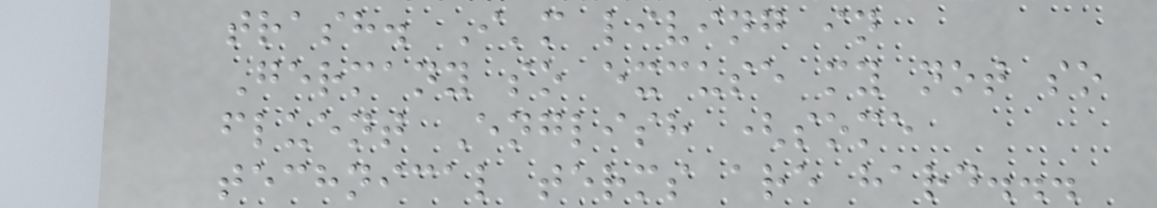trash. I'm living in
Germany so excuse my not so
fluent English (some
technical terms are hard...
